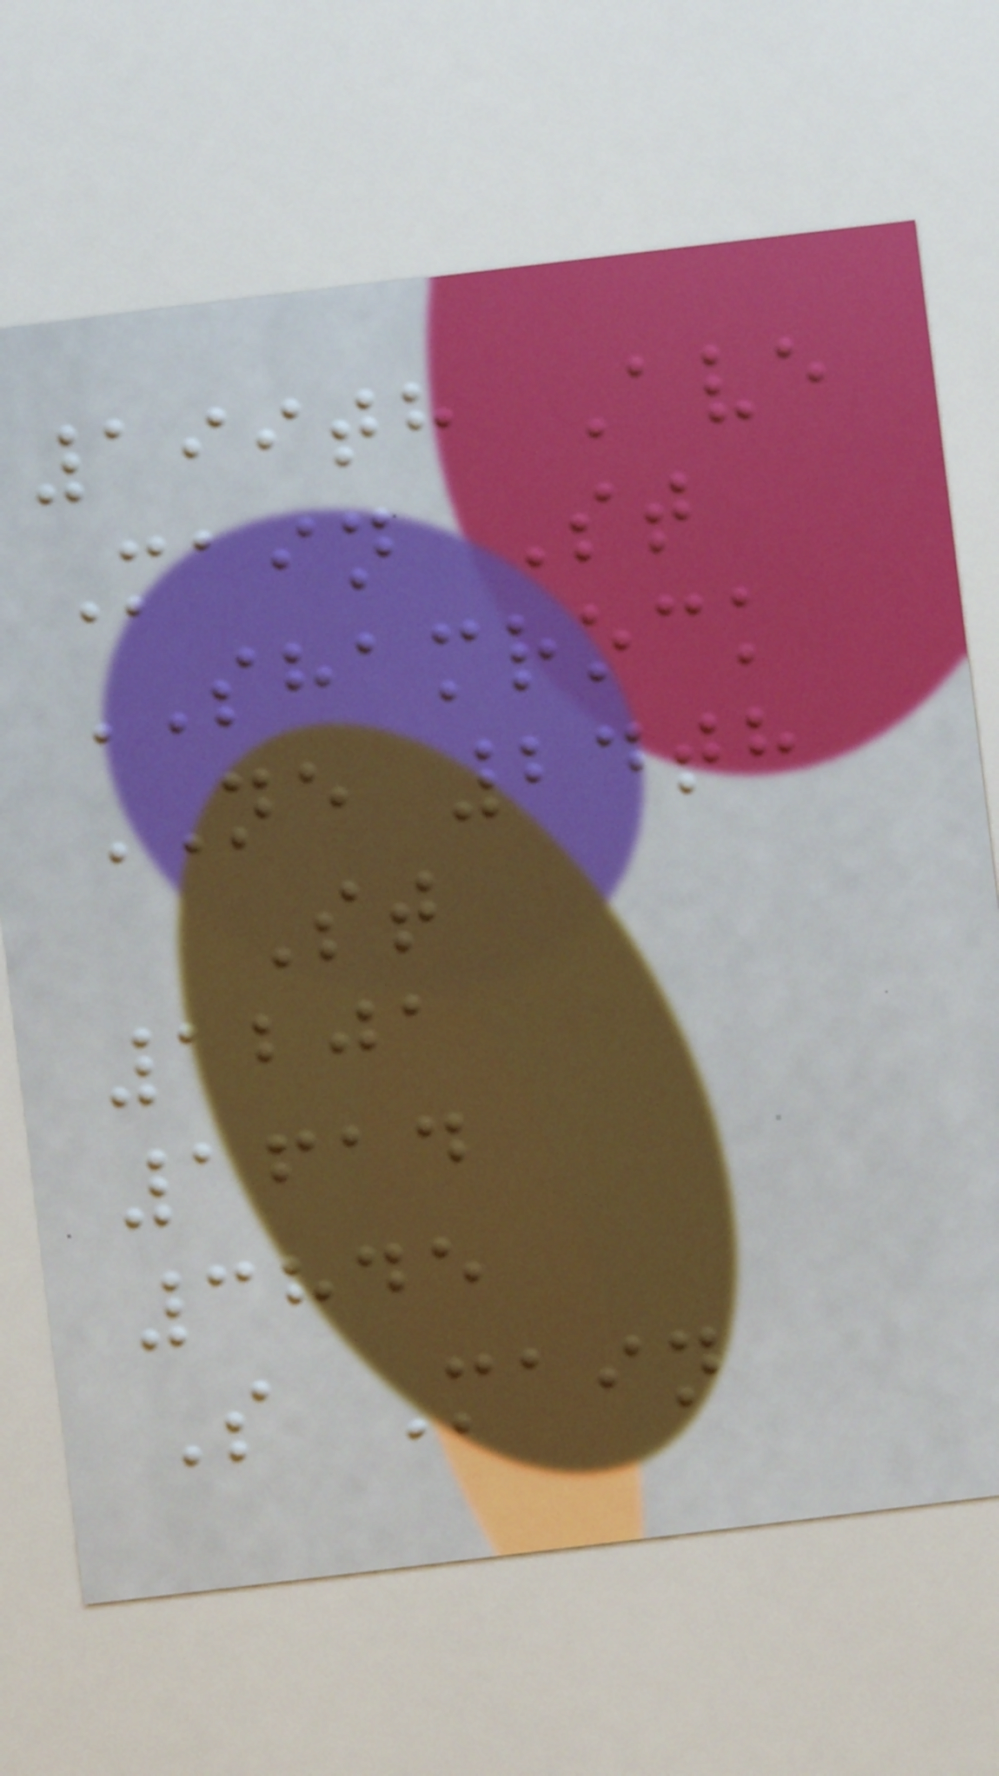199th Ave
Main St
SHAMROCK
NE 24th
St
1201
1614
3845
S Main
